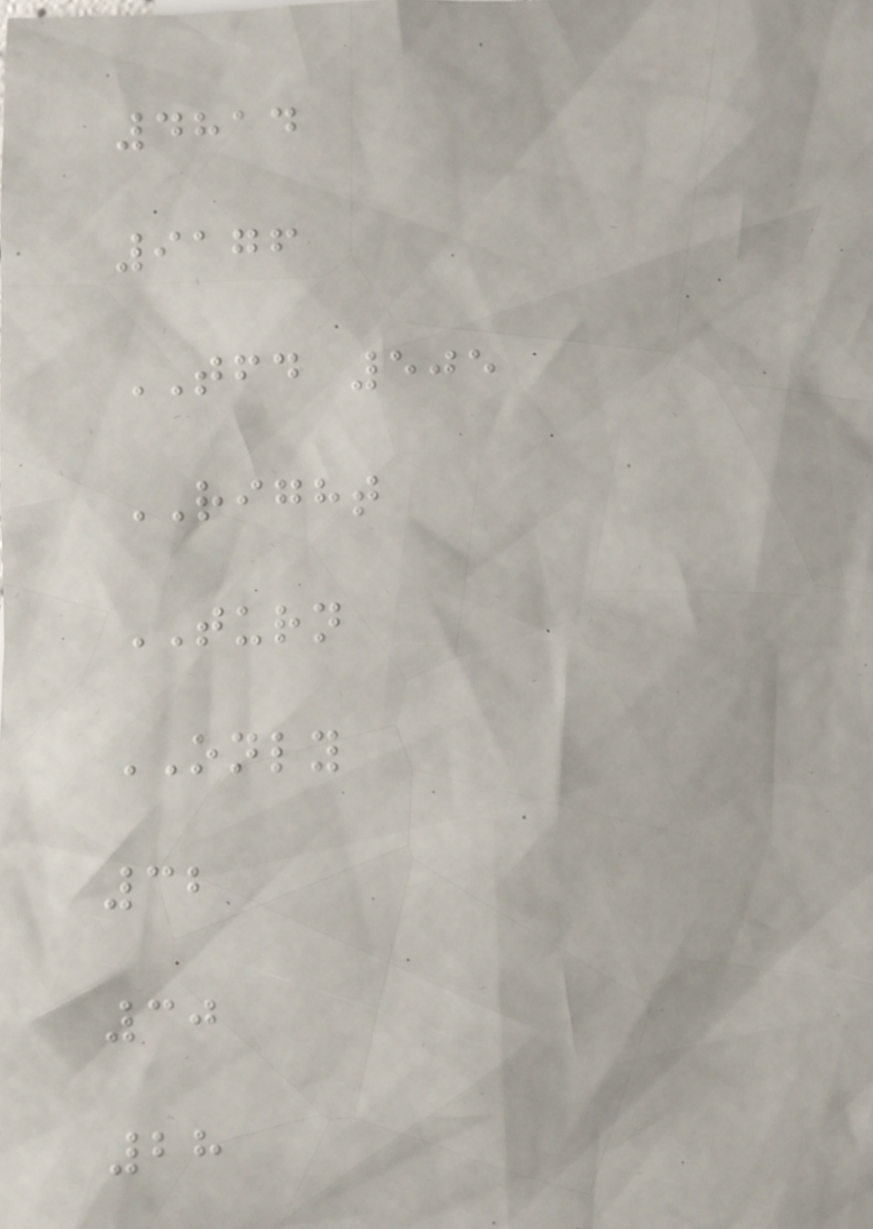4814
9176
TFD 505
RIGHT
TURN
ONLY
32
30
28
